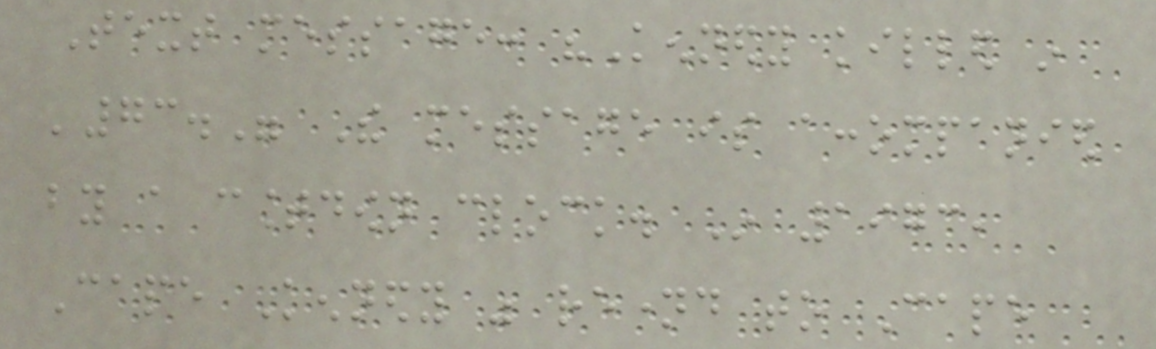Text message: "Kennedy killed in
'73." The message is accompanied
by a countdown clock. In 1973,
Cape Kennedy was renamed to Cape
